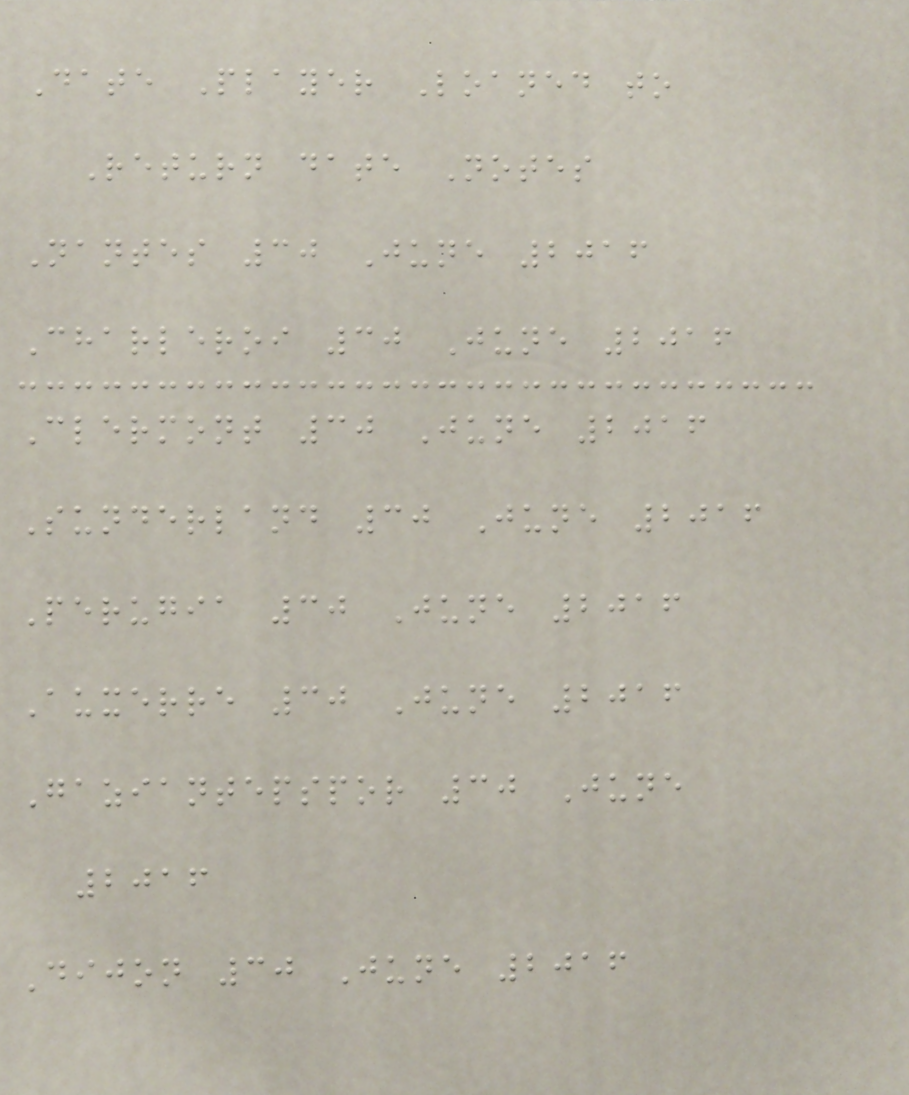Date Player Loaned to
Return date Notes
Nantes 30 June 2016
Charleroi 30 June 2016
Clermont 30 June 2016
Sunderland 30 June 2016
Perugia 30 June 2016
Auxerre 30 June 2016
Gaziantepspor 30 June
2016
Dijon 30 June 2016
